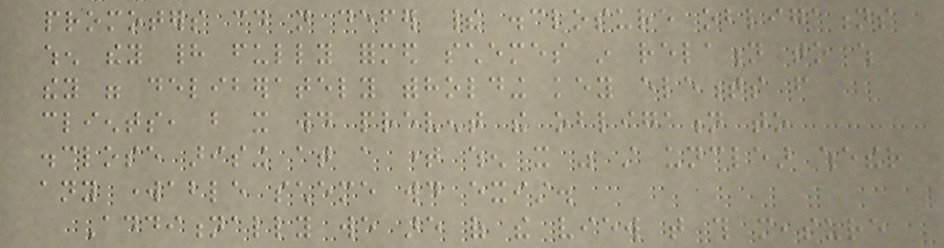promoters could not defer their disclosure obligations
when they had fully formed schemes in relation to which
they were deliberately withholding key elements from
clients, but it would prevent the obligation to
disclose arising at a time when it was still unclear whether
any workable scheme would exist.
Additionally we are of the view that this measure
